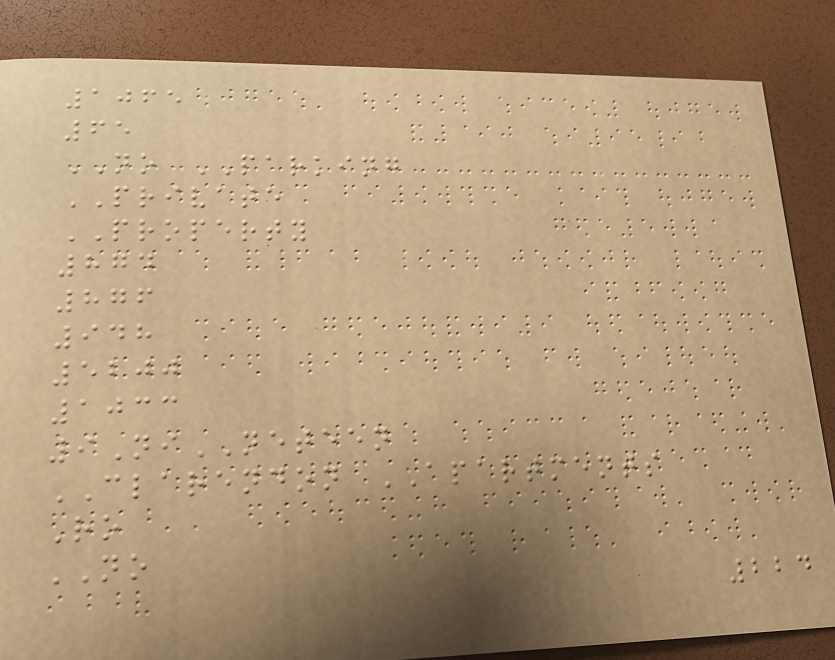1065
65
NO PARKING
PRIVATE
PROPERTY
874
876
948
5200
1033
9NiNETEEN
CLARENDON APARTMENTS
Ro
NO
224
